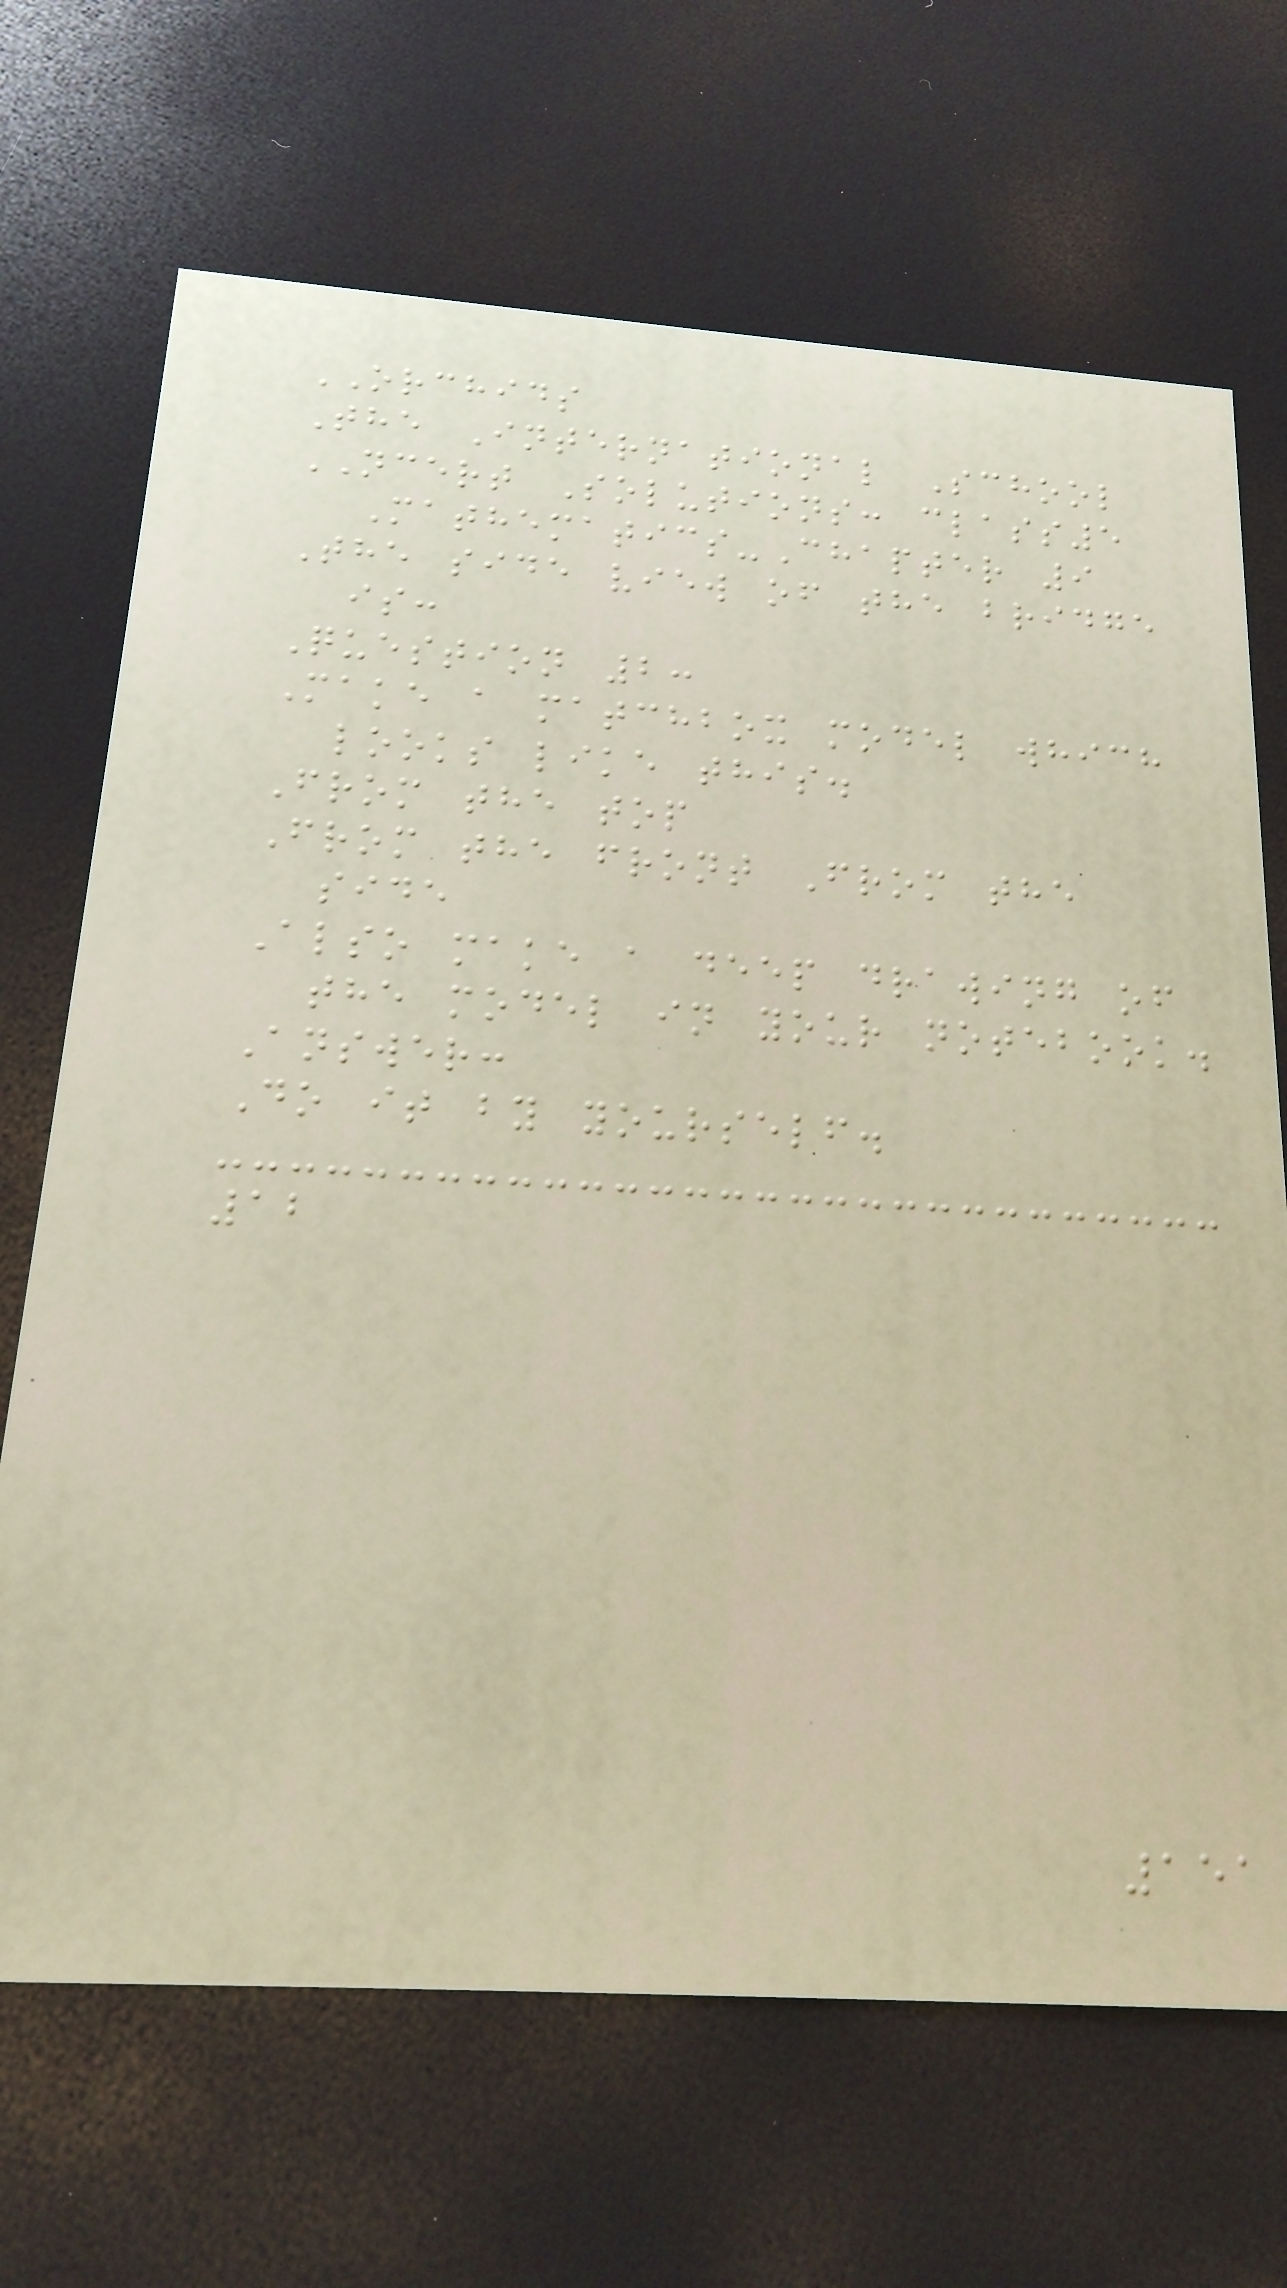ORCHIDS
The International School
NCERT Solutions: class5
Mathematics-Chapter 9
The side view of the bridge
is:
Question 2:
Make a matchbox model which
looks like this.
From the top
From the front From the
side
Also make a deep drawing of
the model in your notebook.
Answer:
Do it by yourself.
12
151
